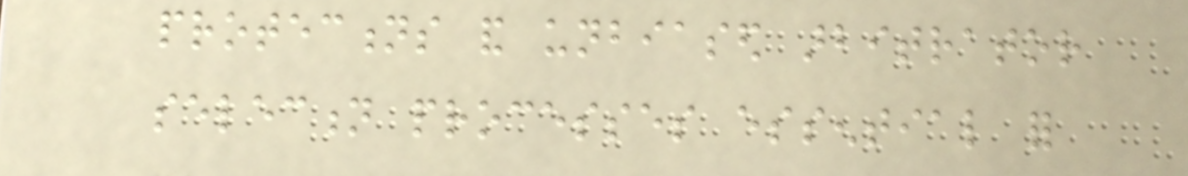protections and unbiased arbitrator
selection processes essential for
